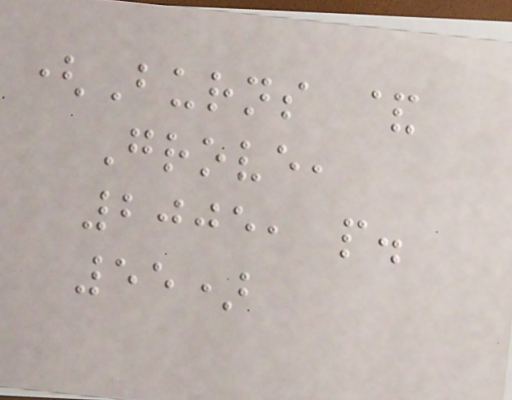(Burns &
Grove,
2005, p.
55)
